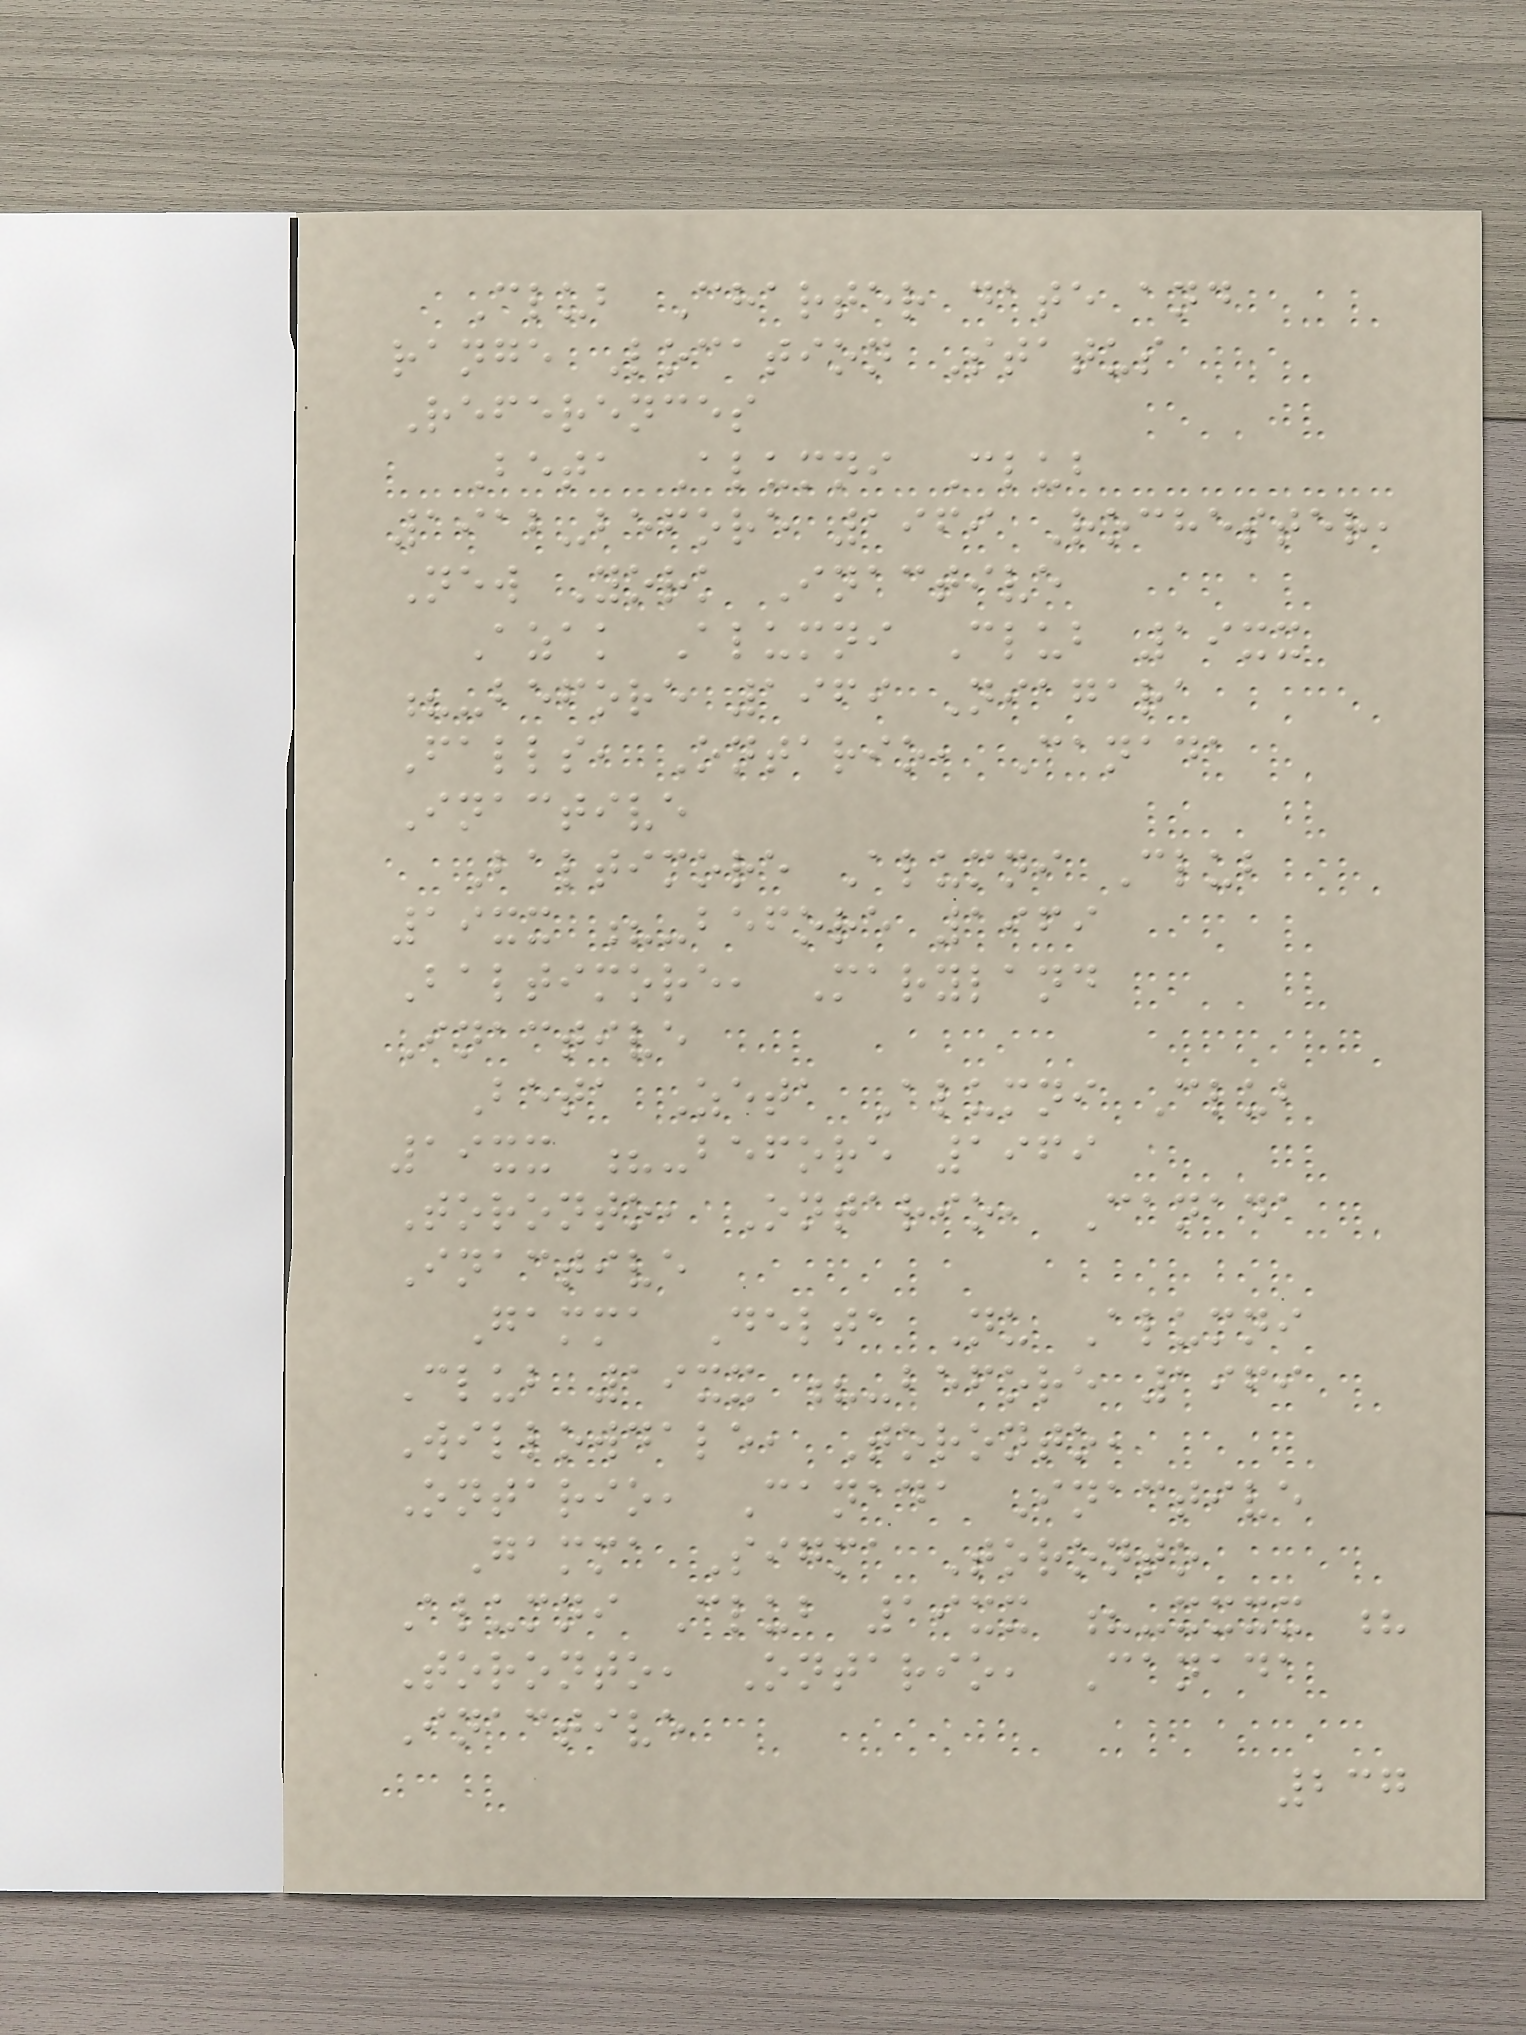Club Charter date and
range Location Status
References
Beta Alumni Club
1912-before 1969 Rochester,
New York Inactive
Azak Alumni Club 19xx
?-before 1969 Niagara
Falls, Ontario, Canada
Inactive
Baltimore Alumni Club
19xx ?-before 1969
Baltimore, Maryland
Inactive
Beta Zeta Alumni Club
19xx ?-before 1969
Toronto, Ontario, Canada
Inactive
Gamma Delta Nu Alumni
Club 19xx ?-before 1969
Willowdale, Toronto,
Ontario, Canada Inactive
Gamma Sigma Toronto
Alumni Club 19xx ?-xxxx ?
Toronto, Ontario, Canada
Inactive
237
